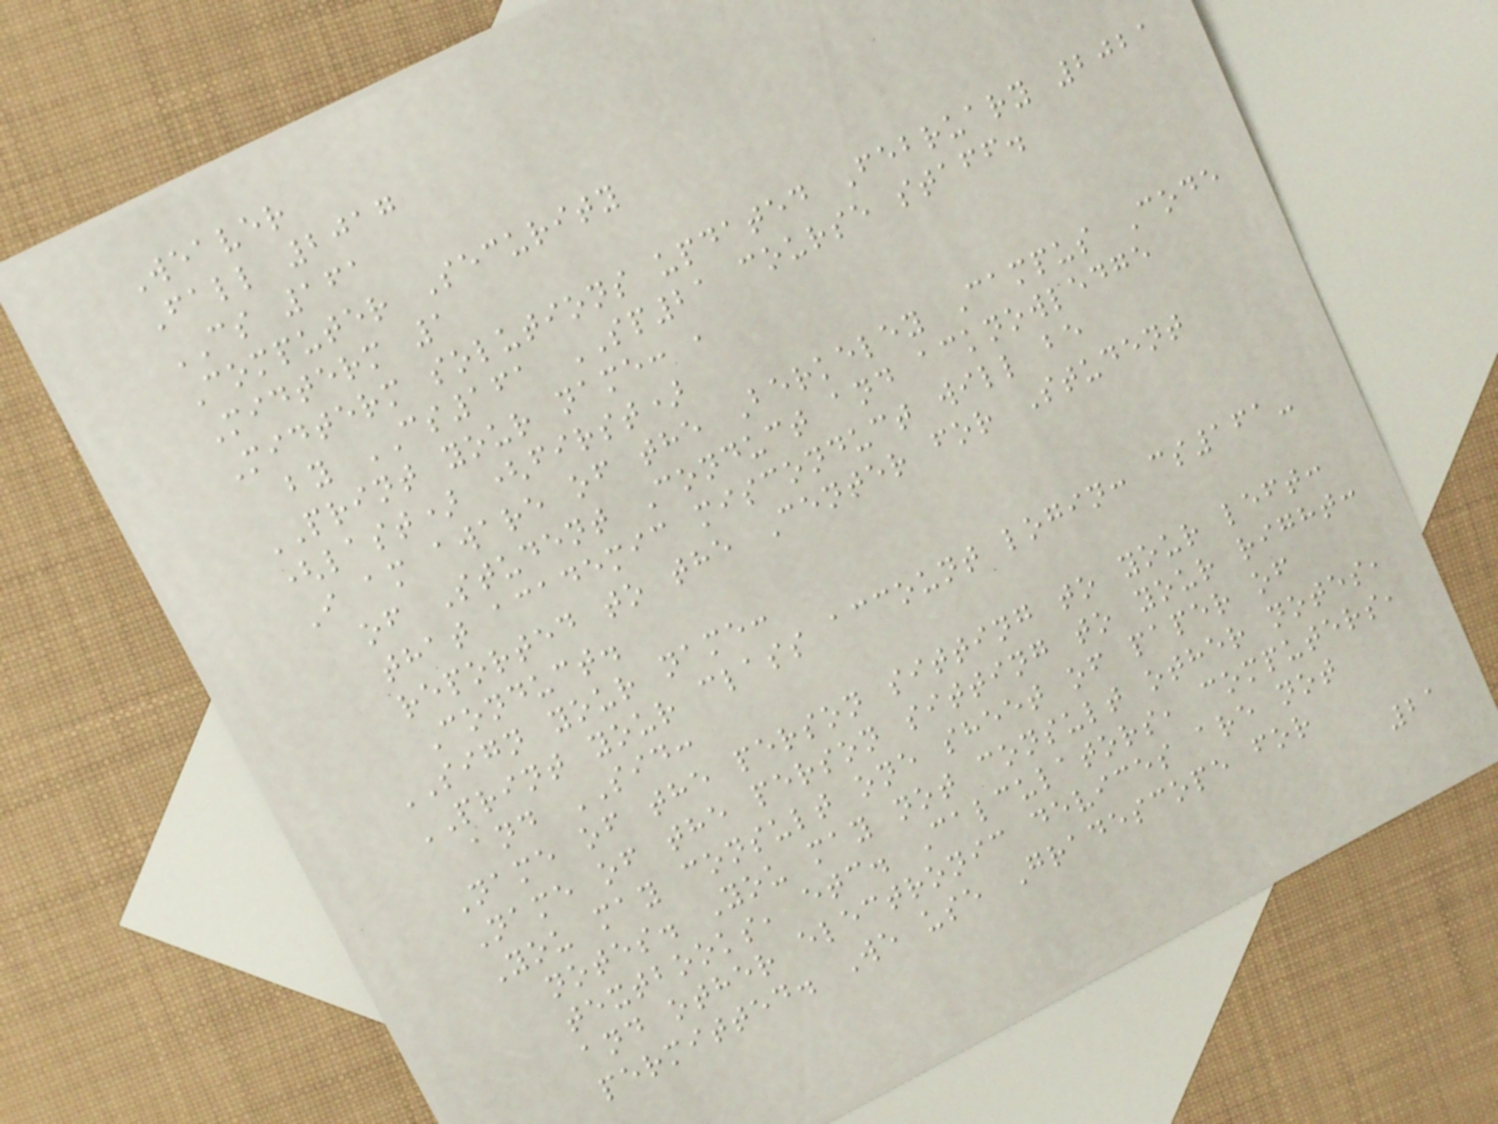Weaver
Fall 2017
CS 161
Computer Security
Midterm 1
Midterm solutions updated February 2021
by CS161 SP21 course staff.
PRINT your name: ,
(last) (first)
I am aware of the Berkeley Campus Code
of Student Conduct and acknowledge
that academic misconduct will be
reported to the Center for Student
Conduct.
SIGN your name:
PRINT your class account login: cs161-
and SID:
Name of the person sitting to your left:
Name of the person sitting to your right:
You may consult one sheet of paper of
notes. You may not consult other notes,
textbooks, etc. Calculators, computers,
and other electronic devices are not
permitted. We use Gradescope for
21
